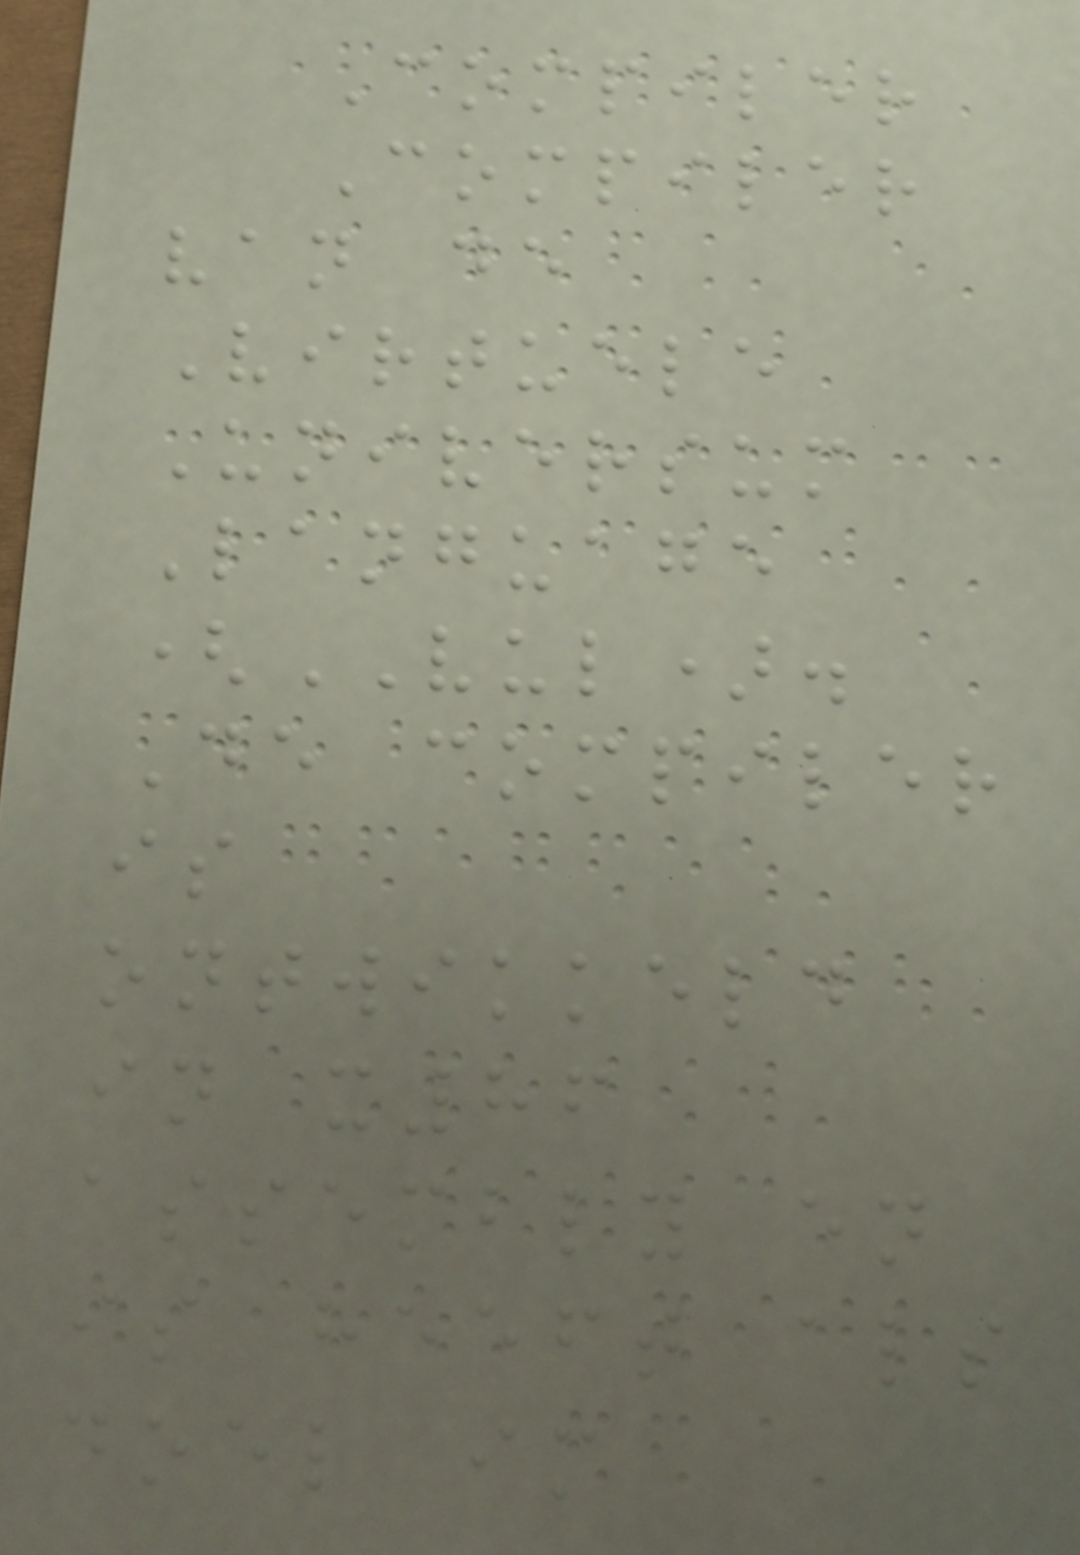Compiler
Compiler
van de
Virtuele
Universum
Language
(VUL).
De compiler
is
ontwikkeld
in x86
assembly en
is heeft als
doel im
